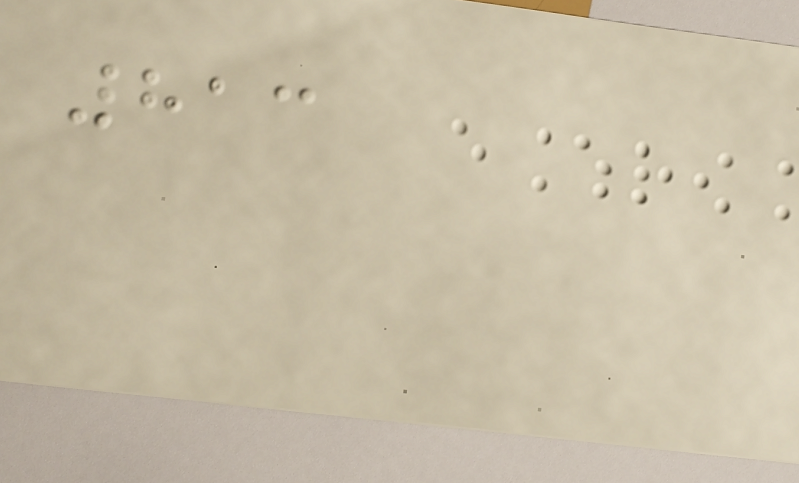813
